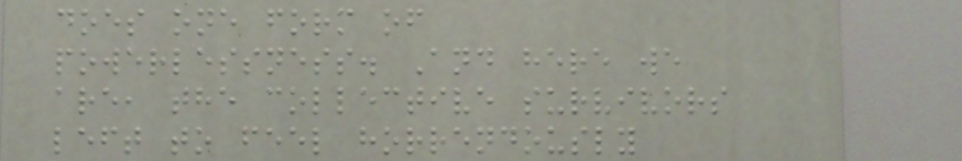does one form of
powerlessness. And here we
are, the collective survivors
left to feel horrendously
